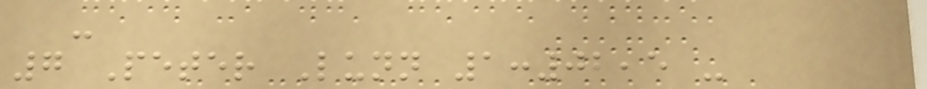-
7 Peter Lunn 1:02,5 -
